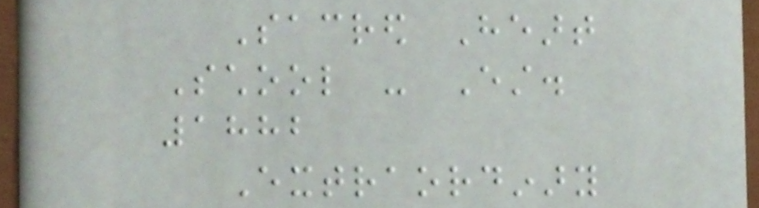Sacred Heart
School - Est.
1882
Extraordinary
